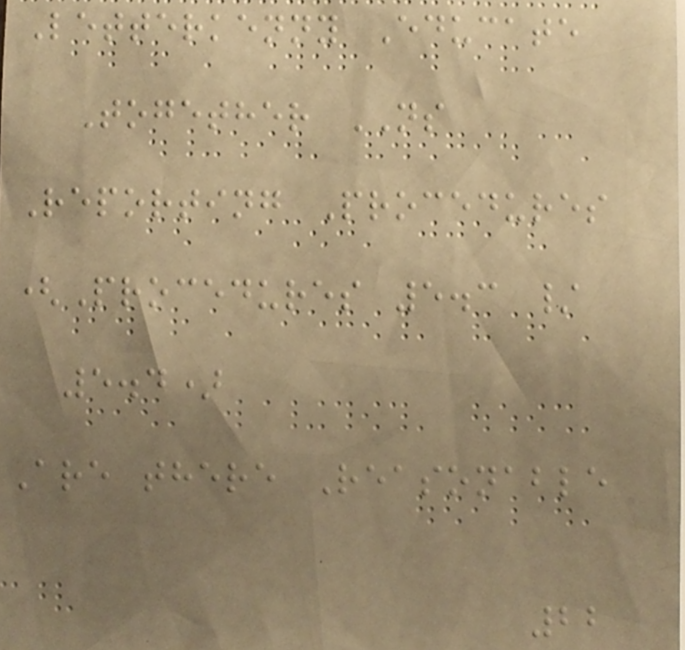Letterkenny Educate
Together NS
Reporting Procedures
(Procedures 5.3 /
5.4)
Are there Reasonable
22
